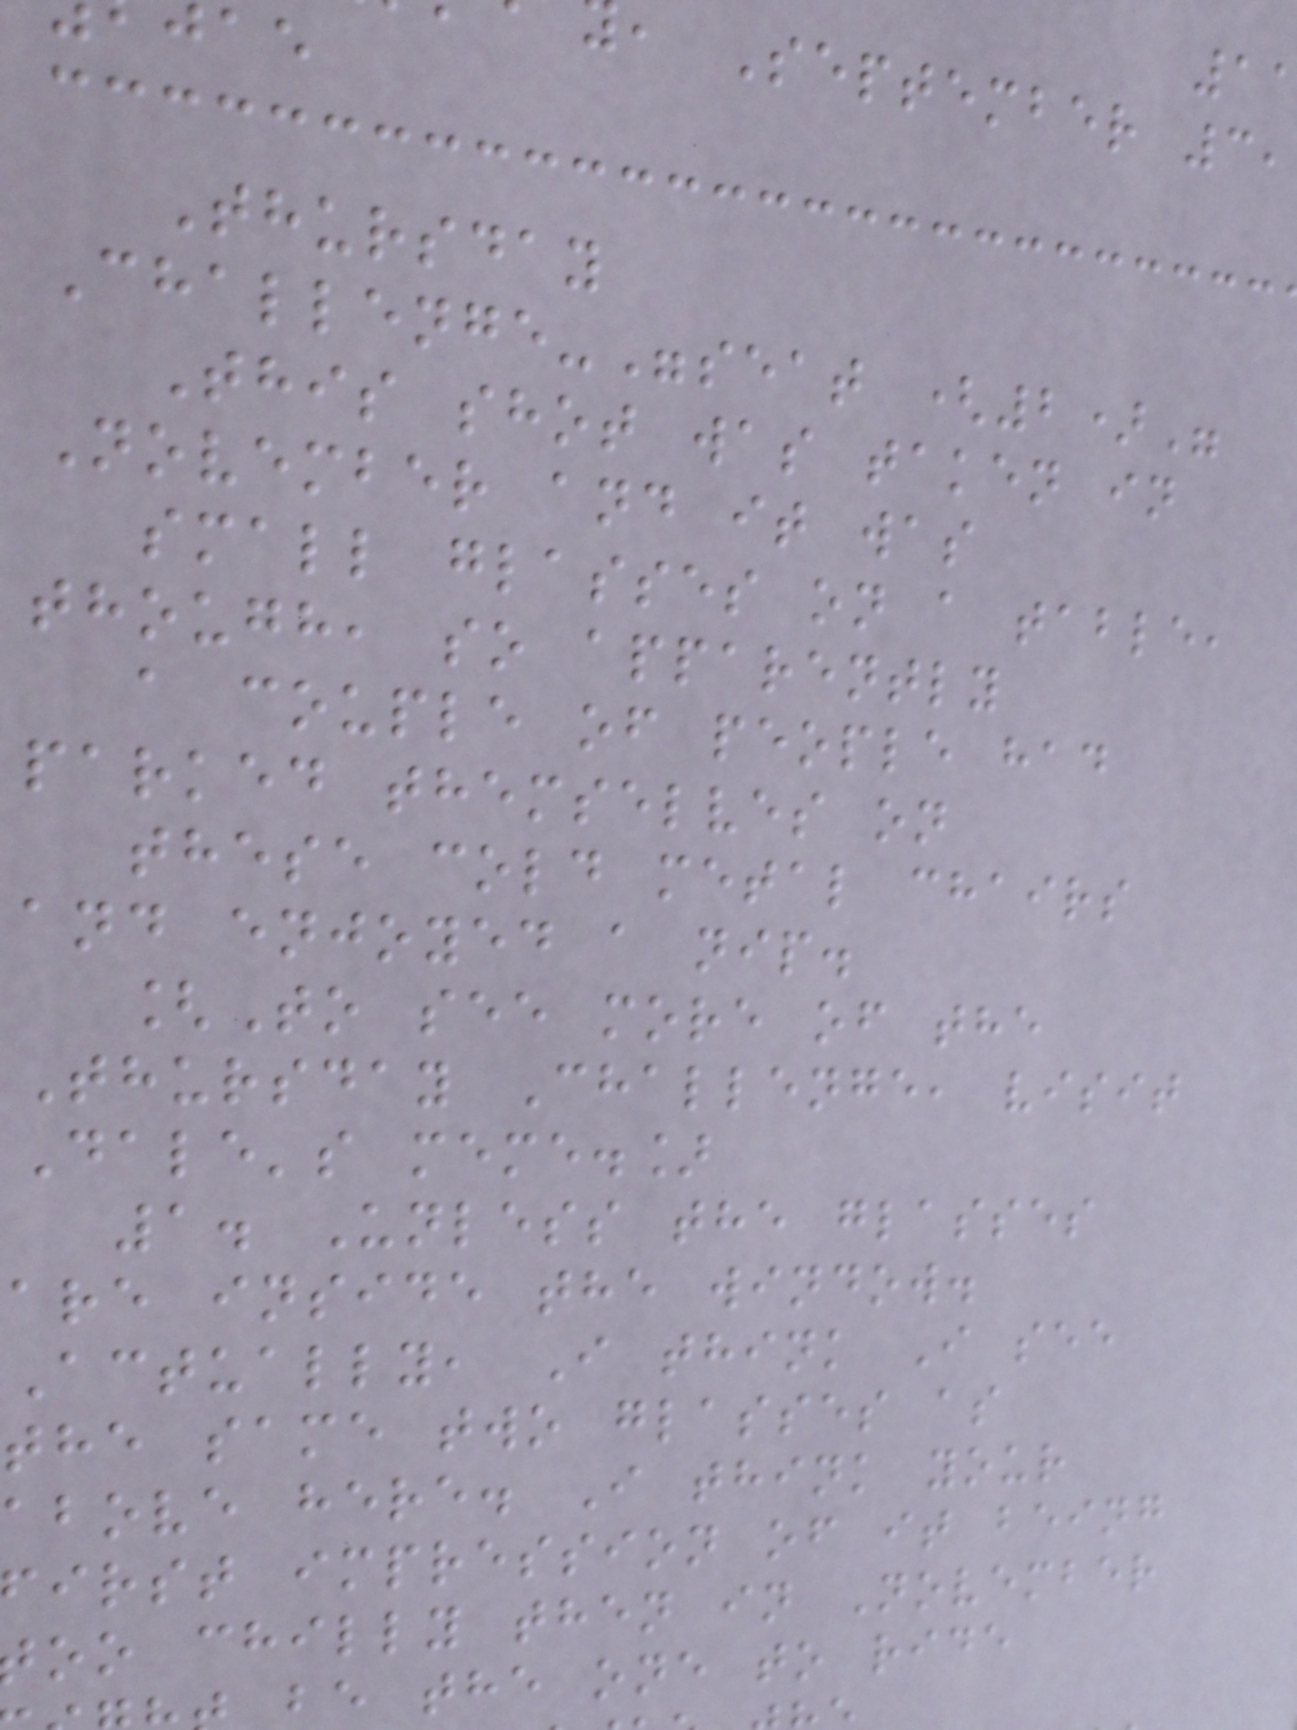, September 3,
Thursday
Challenge-"seat (2)"
This shot was taken in
November and it was
small glasses on a table,
though, so apparently
a couple of people had
parked themselves on
these cold metal chairs
and enjoyed a nip.
[To see more of the
Thursday Challenge, visit
Dale's meme.]
1. Unless the glasses
are inside the window.
Actually, I think I see
the same two glasses as
above here. I think your
irst impression of it being
oo chilly then in November
be the one to ride
